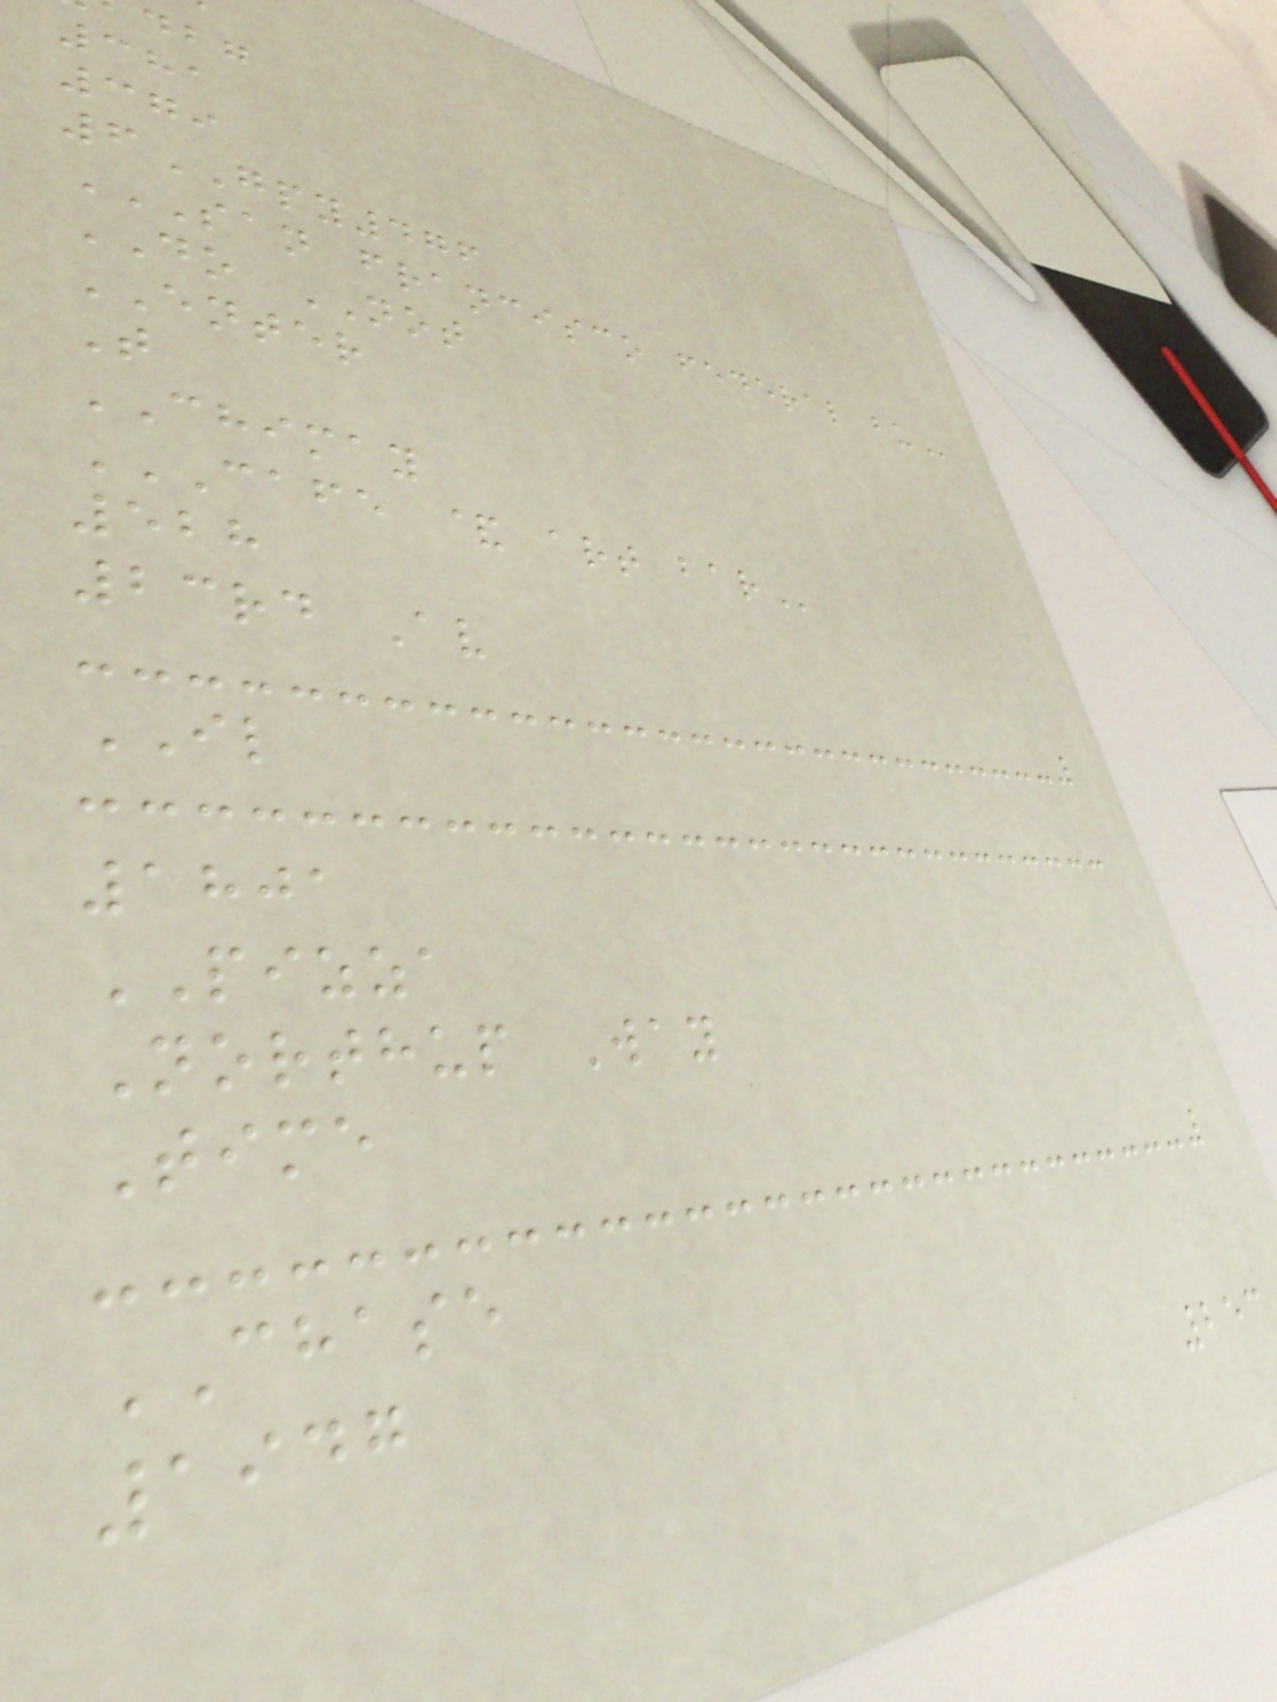381
379
6GPY476
SAN FRANCISCO FEDERAL BU
DO NOT
ENTER
T
CHIMAY
CAFE & ART BAR
528
23rd Av
IL
1801
PIZZA
Northup Way
Time
CHASE
1947
253
